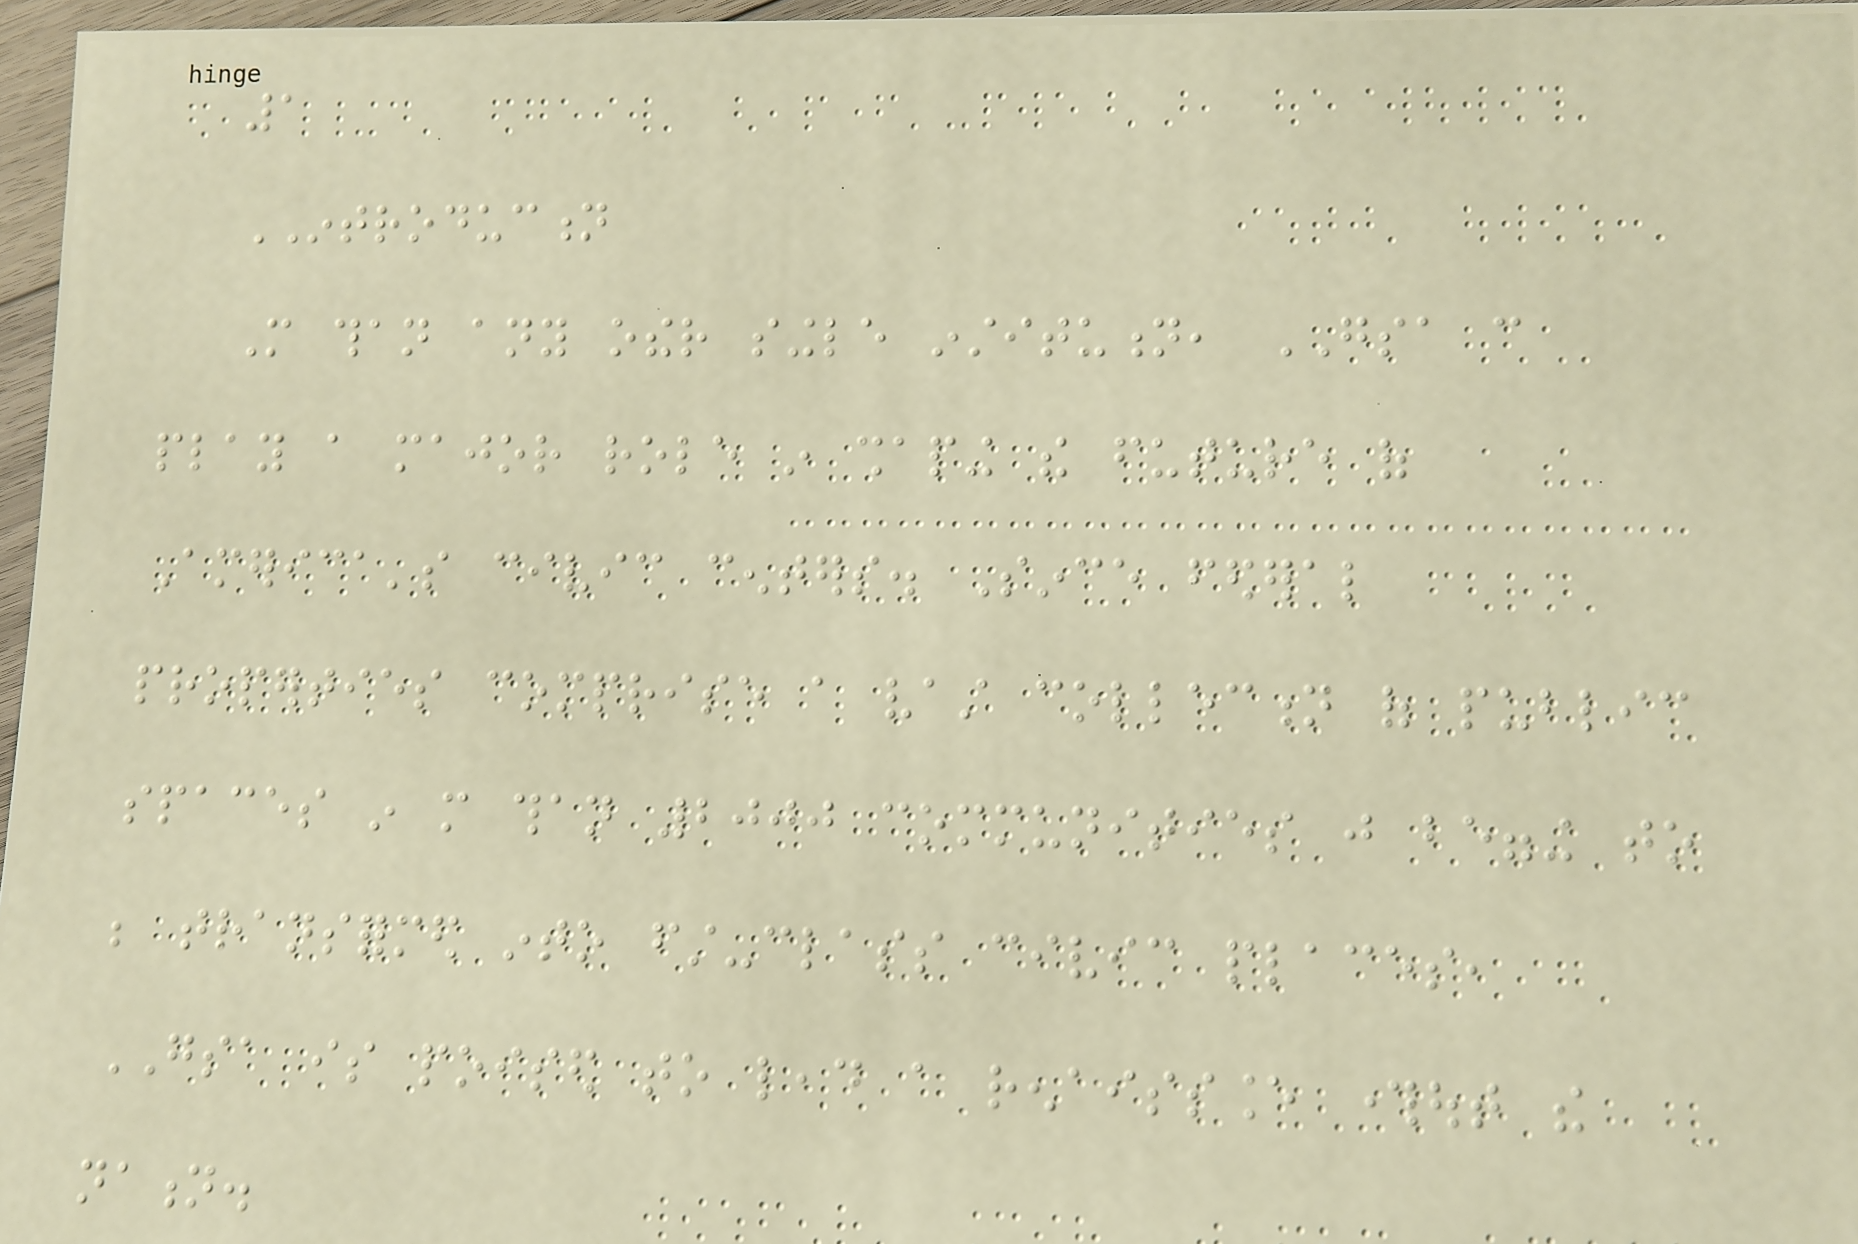1
INTRODUCTION
More than any other single institution, GSA can
play a major role in shaping the future of
America's civic centers. Since federal
properties comprise a vast collection of public
spaces in more than 2000 communities just begging to
be transformed into first-class civic places,
GSA is poised to lead a renaissance throughout the
nation.
